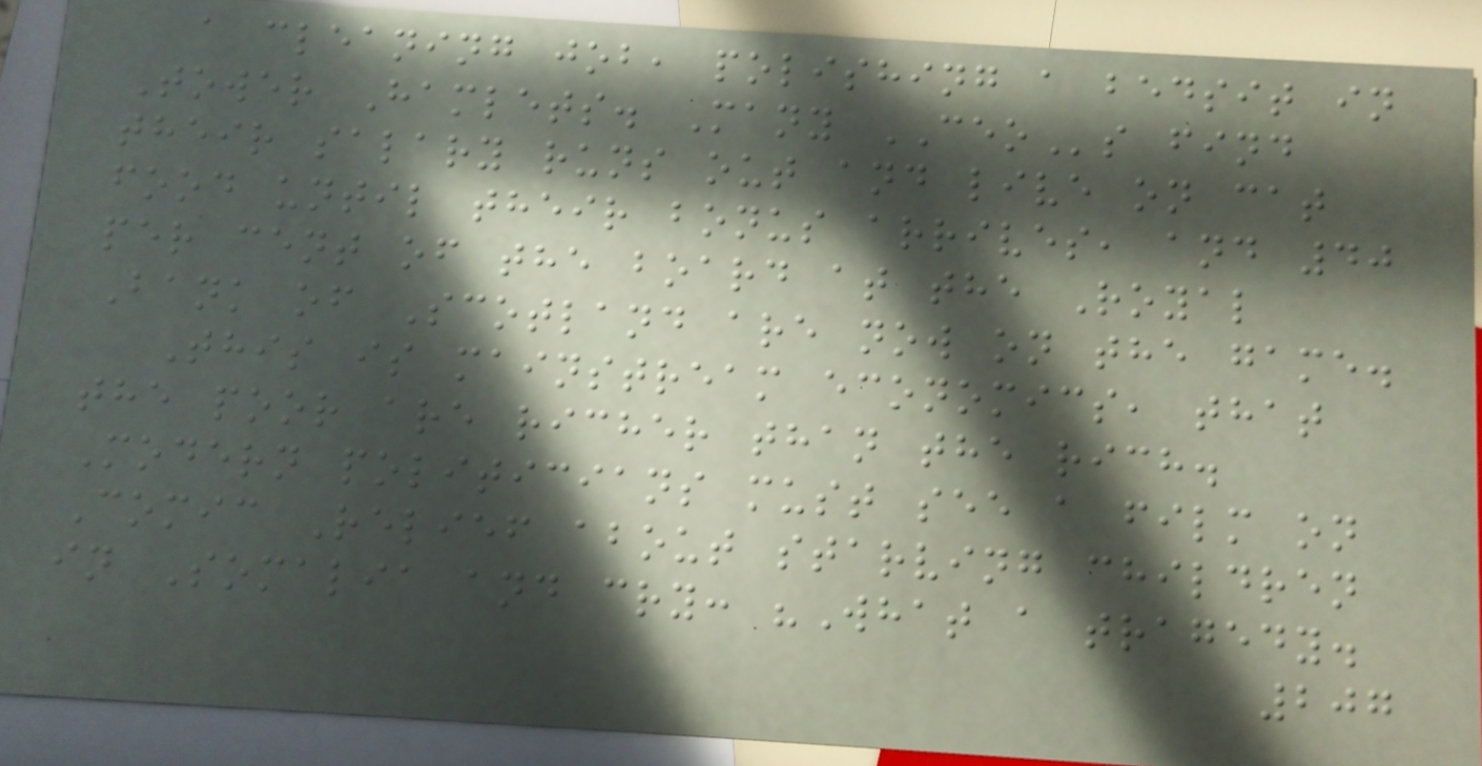a cleaning job, polishing a bedsit in
Tower Hamlets. Many CEOs find
their salary runs out and live on cat
food until their bonus arrives, and 40
per cent of the board at the Royal
Bank of Scotland are now on the game.
This is mainstream economics, that
the poor are richer than the rich.
Modern politicians must see a film on
Comic Relief about starving children
in Somalia and cry: "What a tragedy.
207
